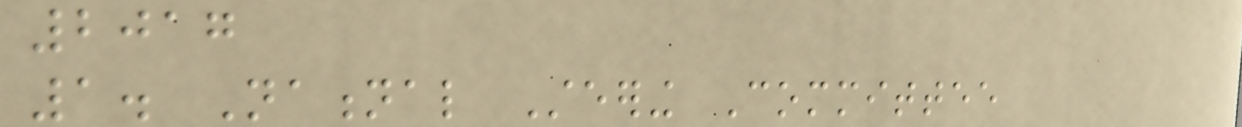2017
1. National Steering Committee
